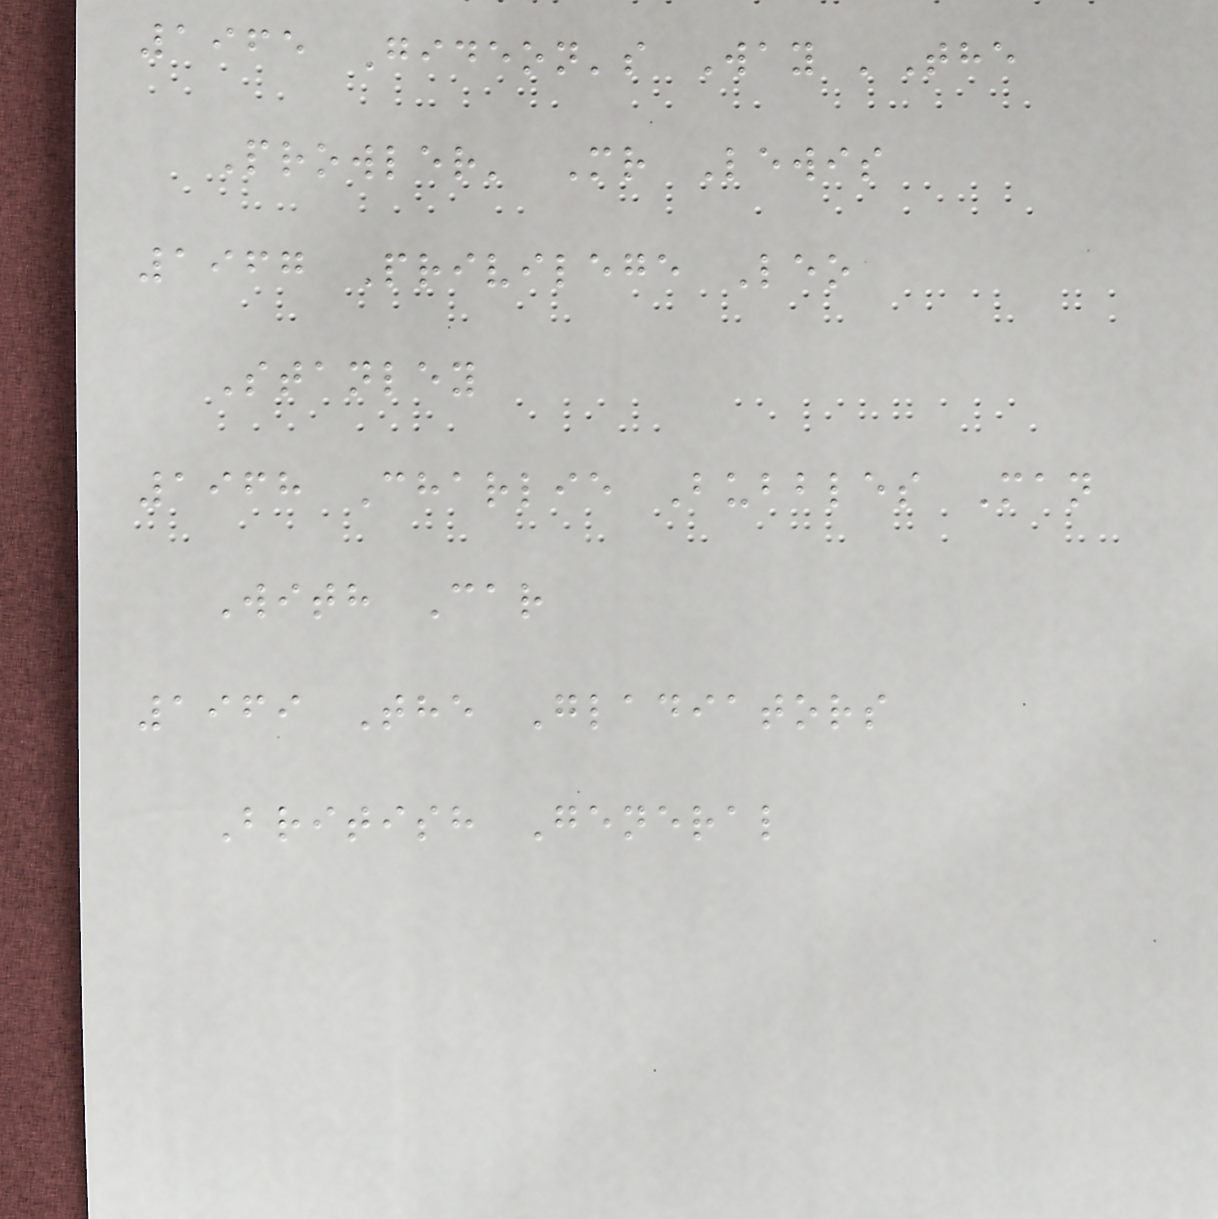1965 Gideon's Way 'The
Prowler' Mr Lewis
1967 Privilege Leo
Stanley
1968 Charlie Bubbles Man
With Car
1969 The Gladiators
British General
